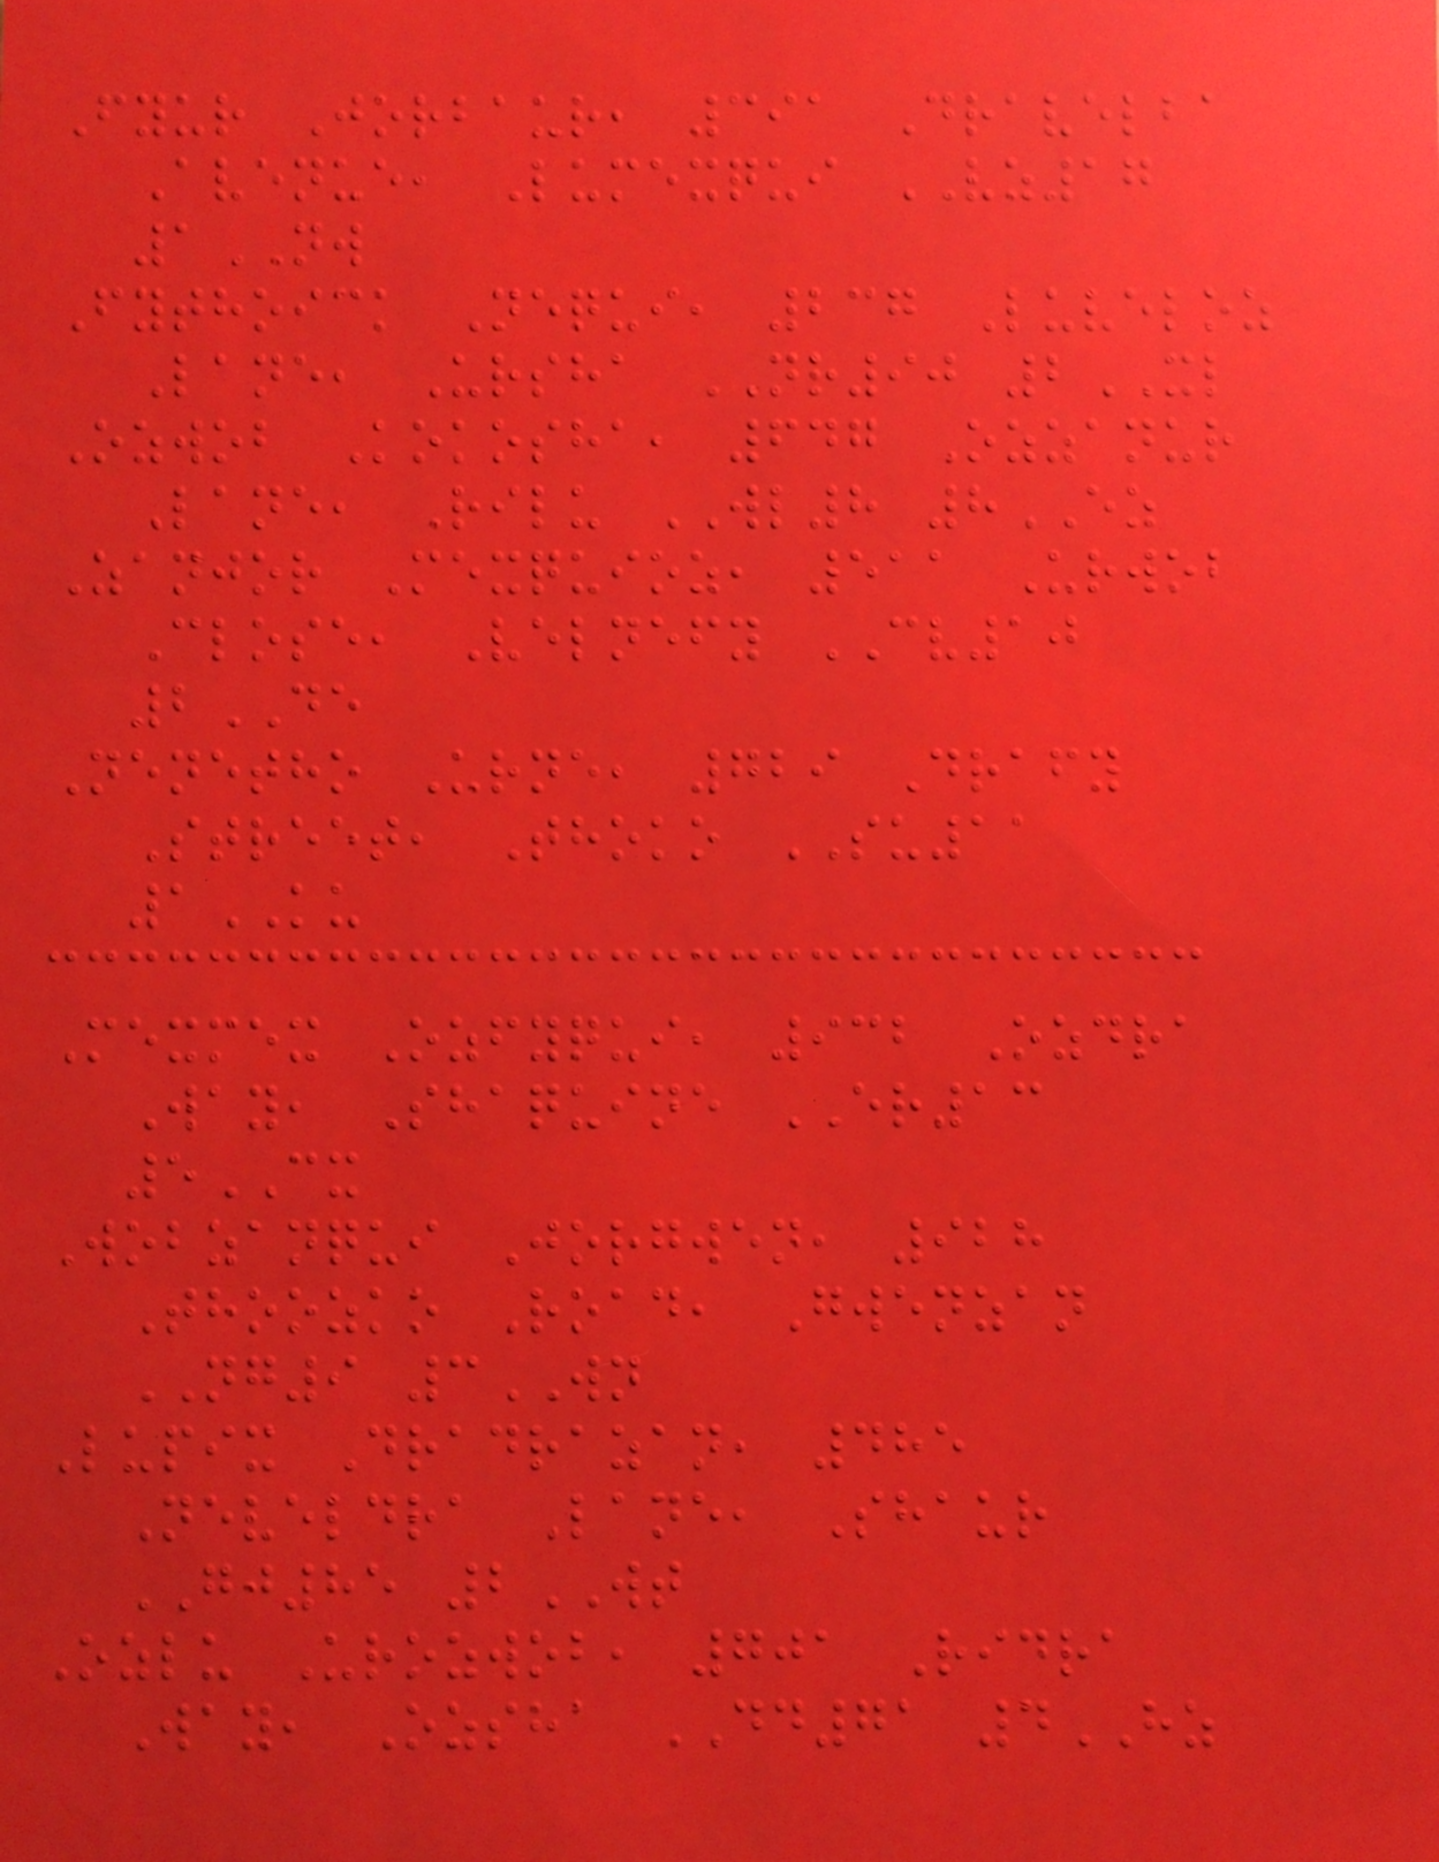Fyur Jorbaur, 391 Dravelba
Avenue, Lumexqui VZ17
1NW
Fythoick Nequi, 237 Luveloz
Lane, Ursha NR90 2XL
Ozwob Kokosha, 647 Ozzanur
Lane, Rilu WL8 8EZ
Zanjor Mexquioz, 511 Urwob
Close, Velnefy CV10
2DE
Nenetho Urne, 729 Drafy
Street, Thoko SU11
1KU
Mexmex Ozfyqui, 932 Ozdra
Way, Shaquine ER13
5CX
Wobzanqui Jorgwen, 928
Thoozko Road, Gwenzan
NG9 3WN
Lupix Dradrazan, 485
Neveldra Lane, Shaur
GJ85 2WT
Ozlu Urozwob, 701 Ridra
Way, Ozsha DD71 4HZ
